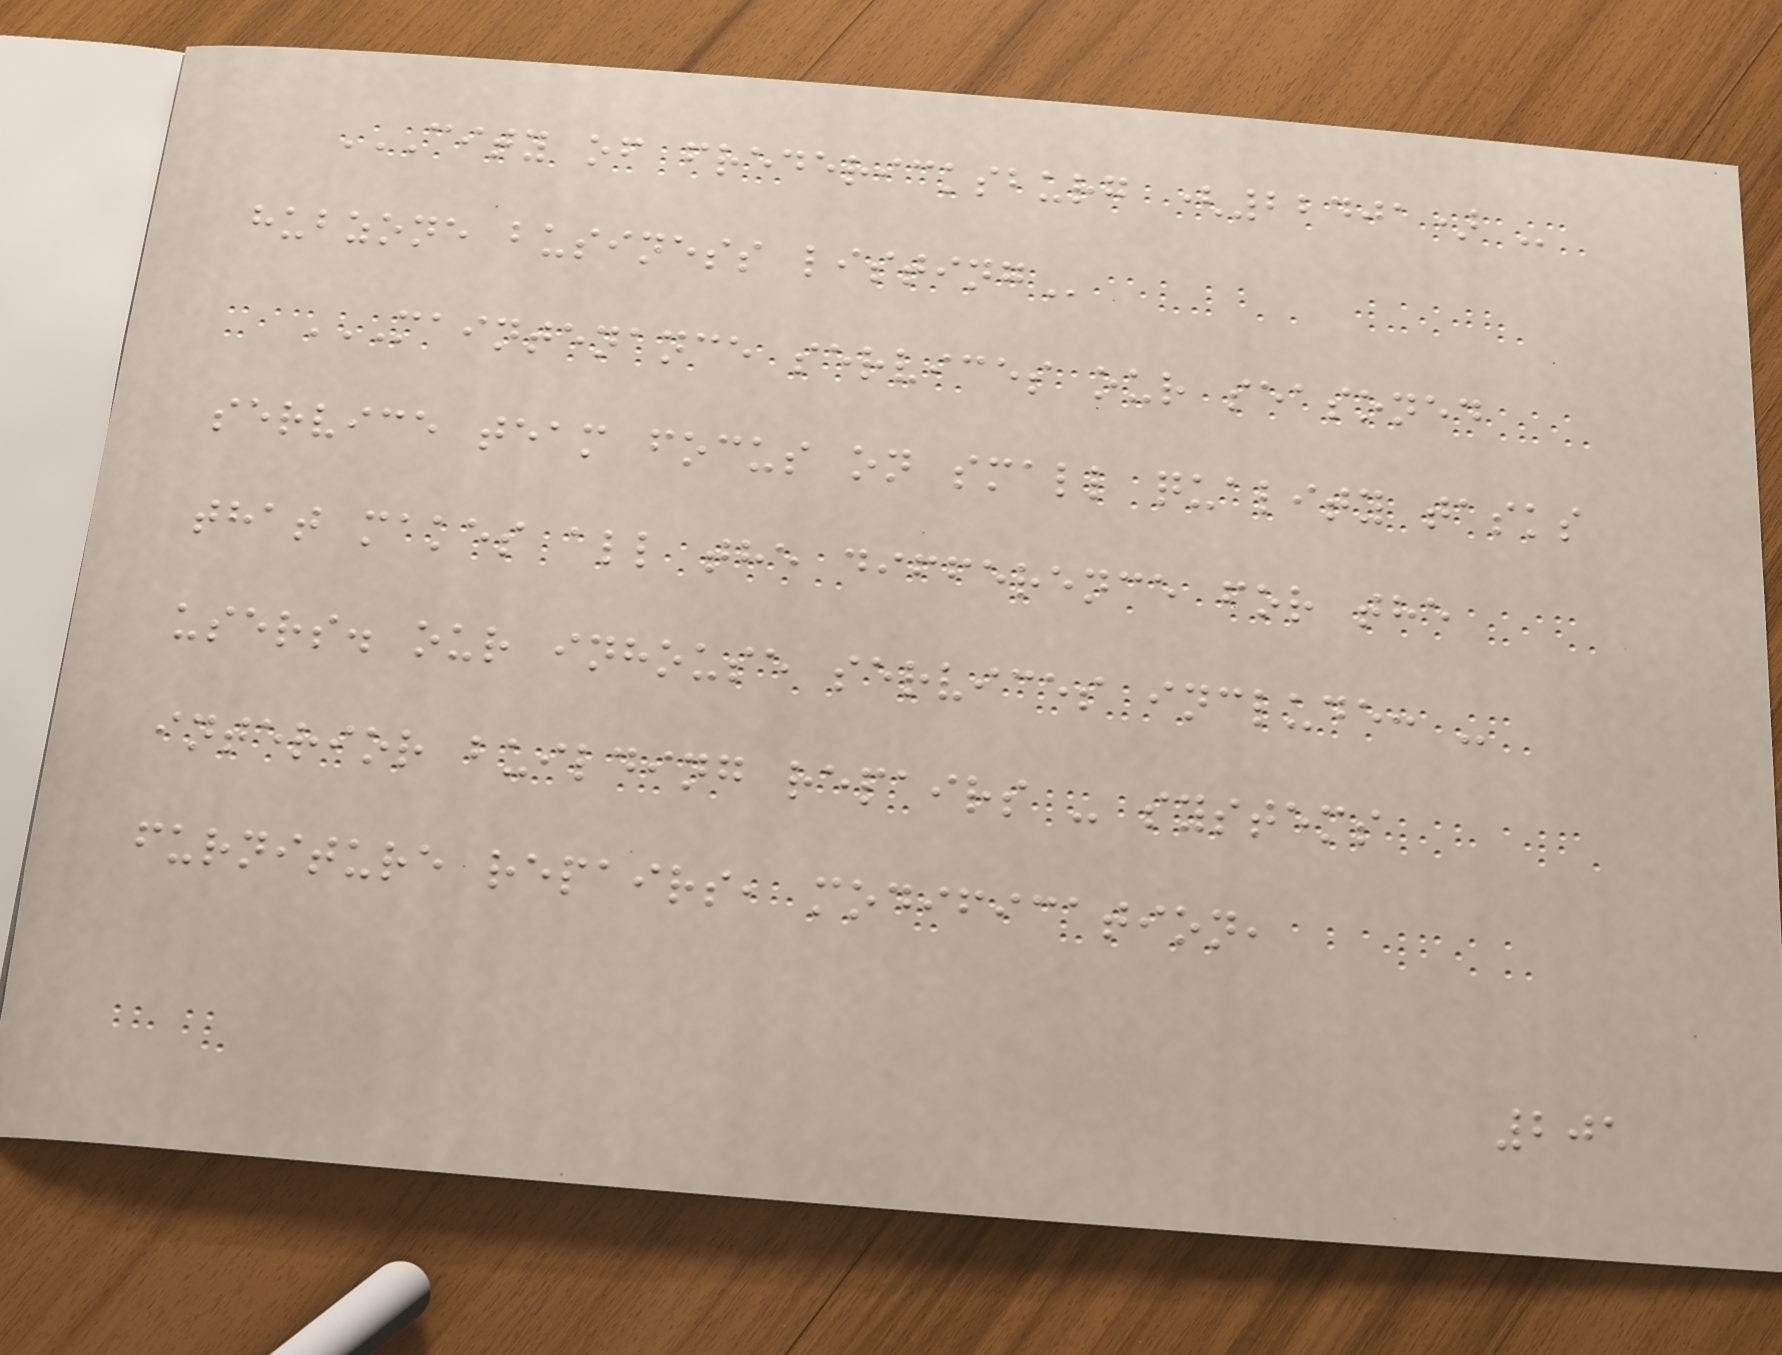CITY OF FREDERICKSBURG (22401) -
HUBZONE BUSINESS LISTING
MAINTENANCE SERVICES OUR SEASONED
SERVICE TEAM FOCUS ON SMALL QUALITY TASKS
THAT MAKES ALL THE DIFFERENCE FOR THE
USERS. OUR INHOUSE SERVICES INCLUDE: -
INTERIOR BUILDING REPAIRS - SYSTEMS
FURNITURE REPAIRS, MODIFICATION,
201
